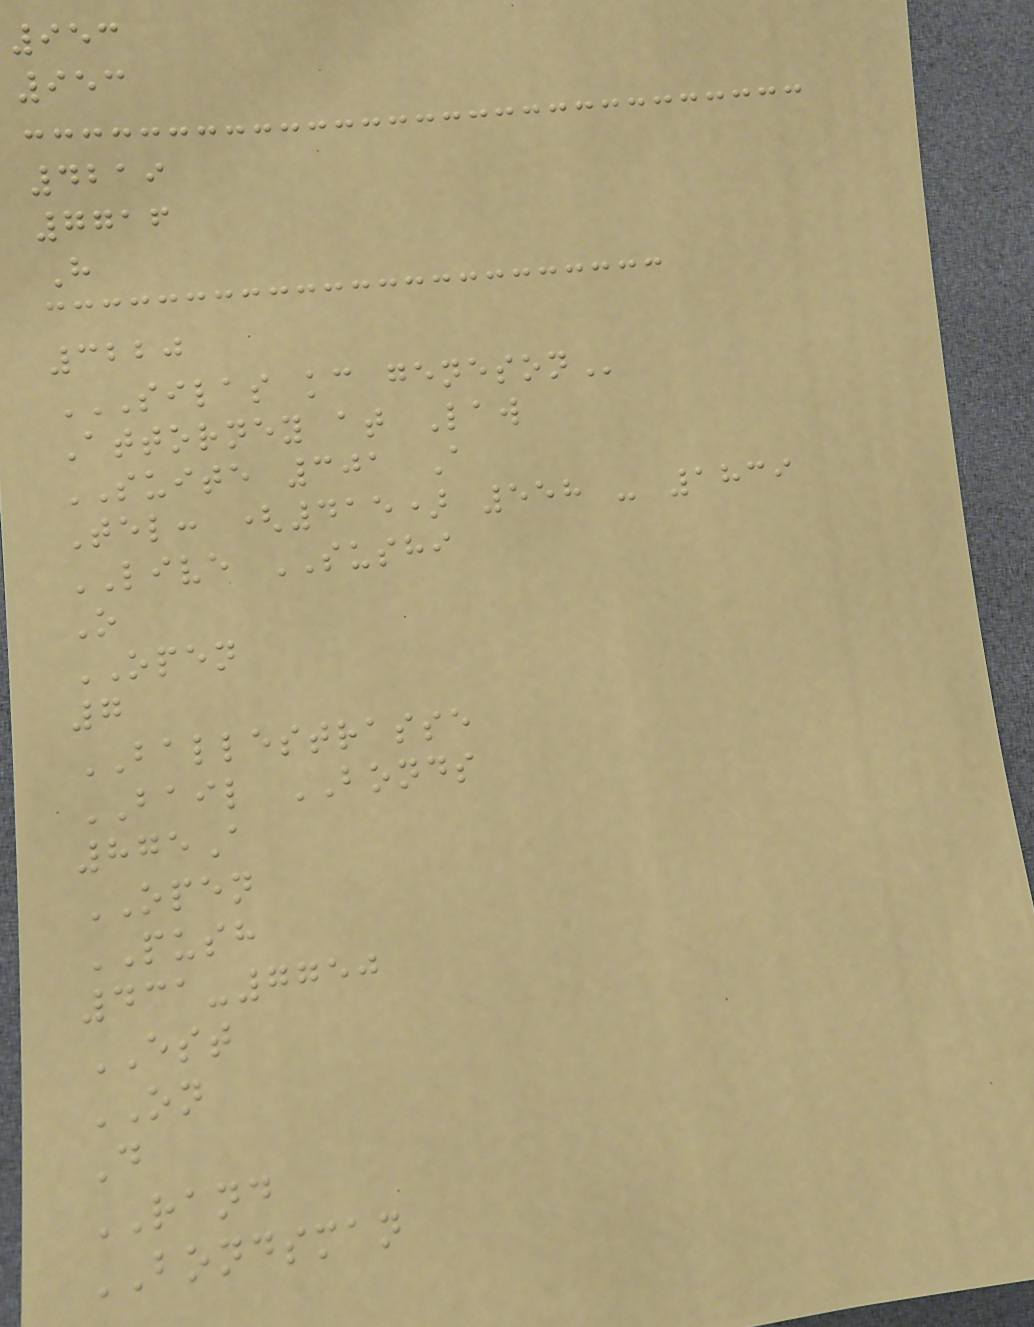953
953
4219
7716
H
3220
SILAS KC GENESON
Attorney at Law
SUITE 301 A
Tel: (415) 558 - 1839
LIVE SUSHI
O
OPEN
7
BALLESTRASSE
BAIL BONDS
875A
OPEN
PUSH
431-7750
EST
ON
D
RAND
BONDSMAN
